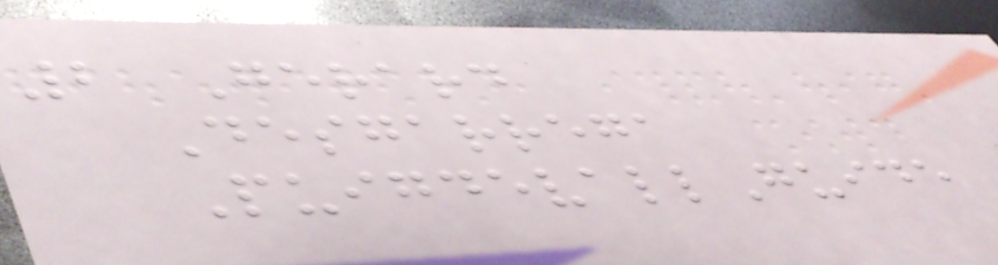2 Gerard
Desgarrega
PuigdevallGuide
